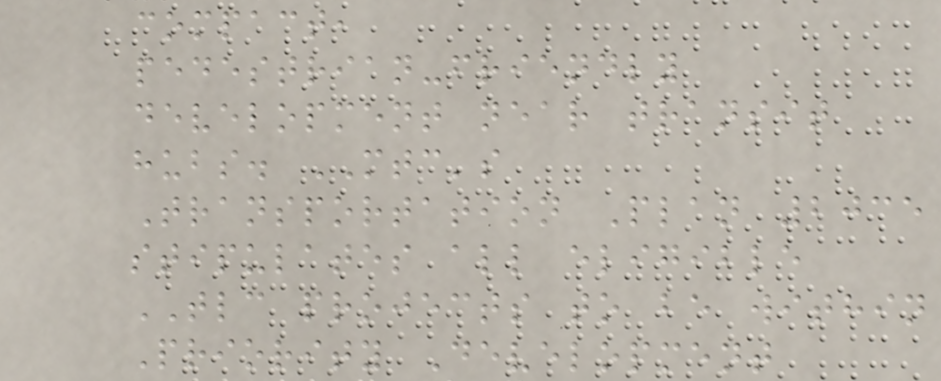compact,
pedestrian-friendly
development near transit
hubs. MTC's
Transportation Plan 2035
stipulates all eligible
TLC projects to be within
Priority Development
